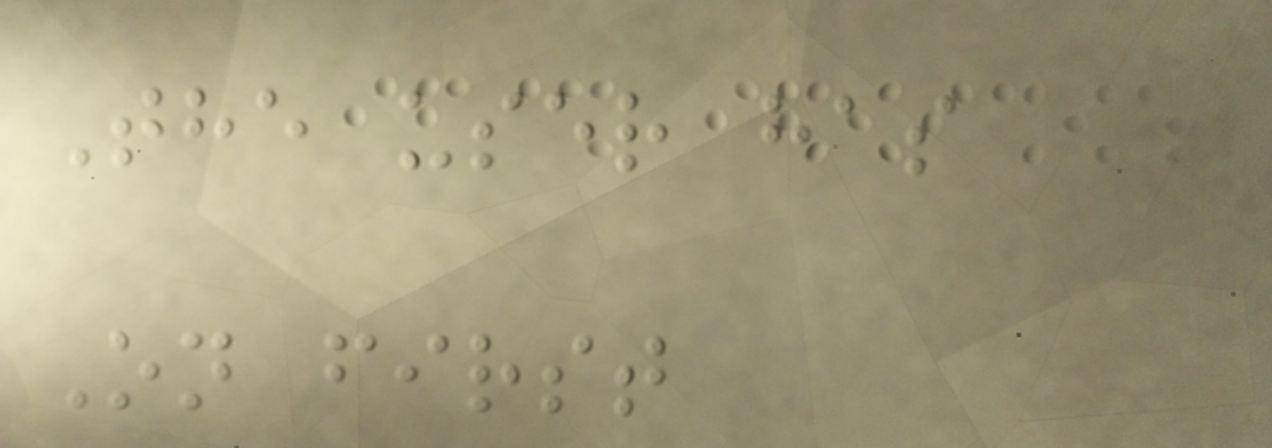The user has
On first
